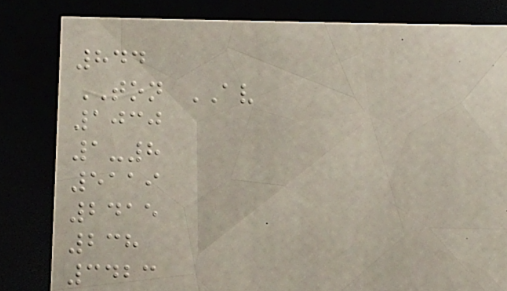844
TON AV
1030
1-8
5119
2415
238
3423
